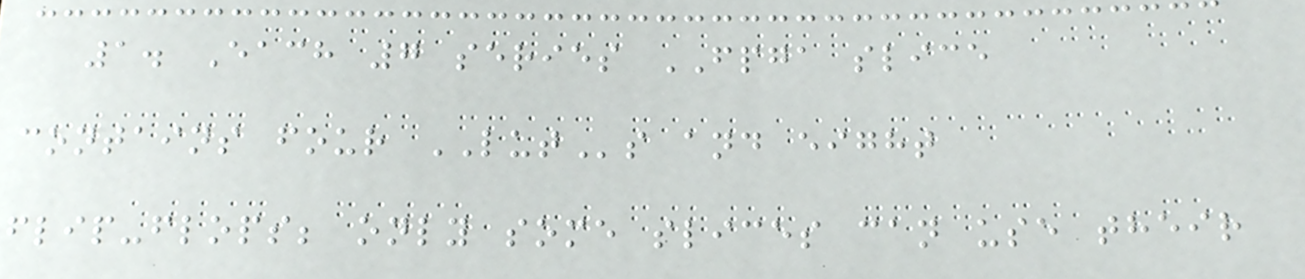1. Each 7 series FPGA slice
contains four LUTs and eight
flip-flops; only some slices can use their
